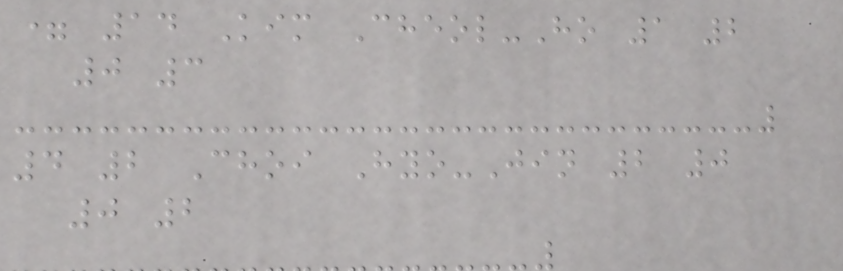= 14 Kim Cheol-Ho 1 2
0 3
4 2 Choi Hyo-Jin 2 0
0 2
